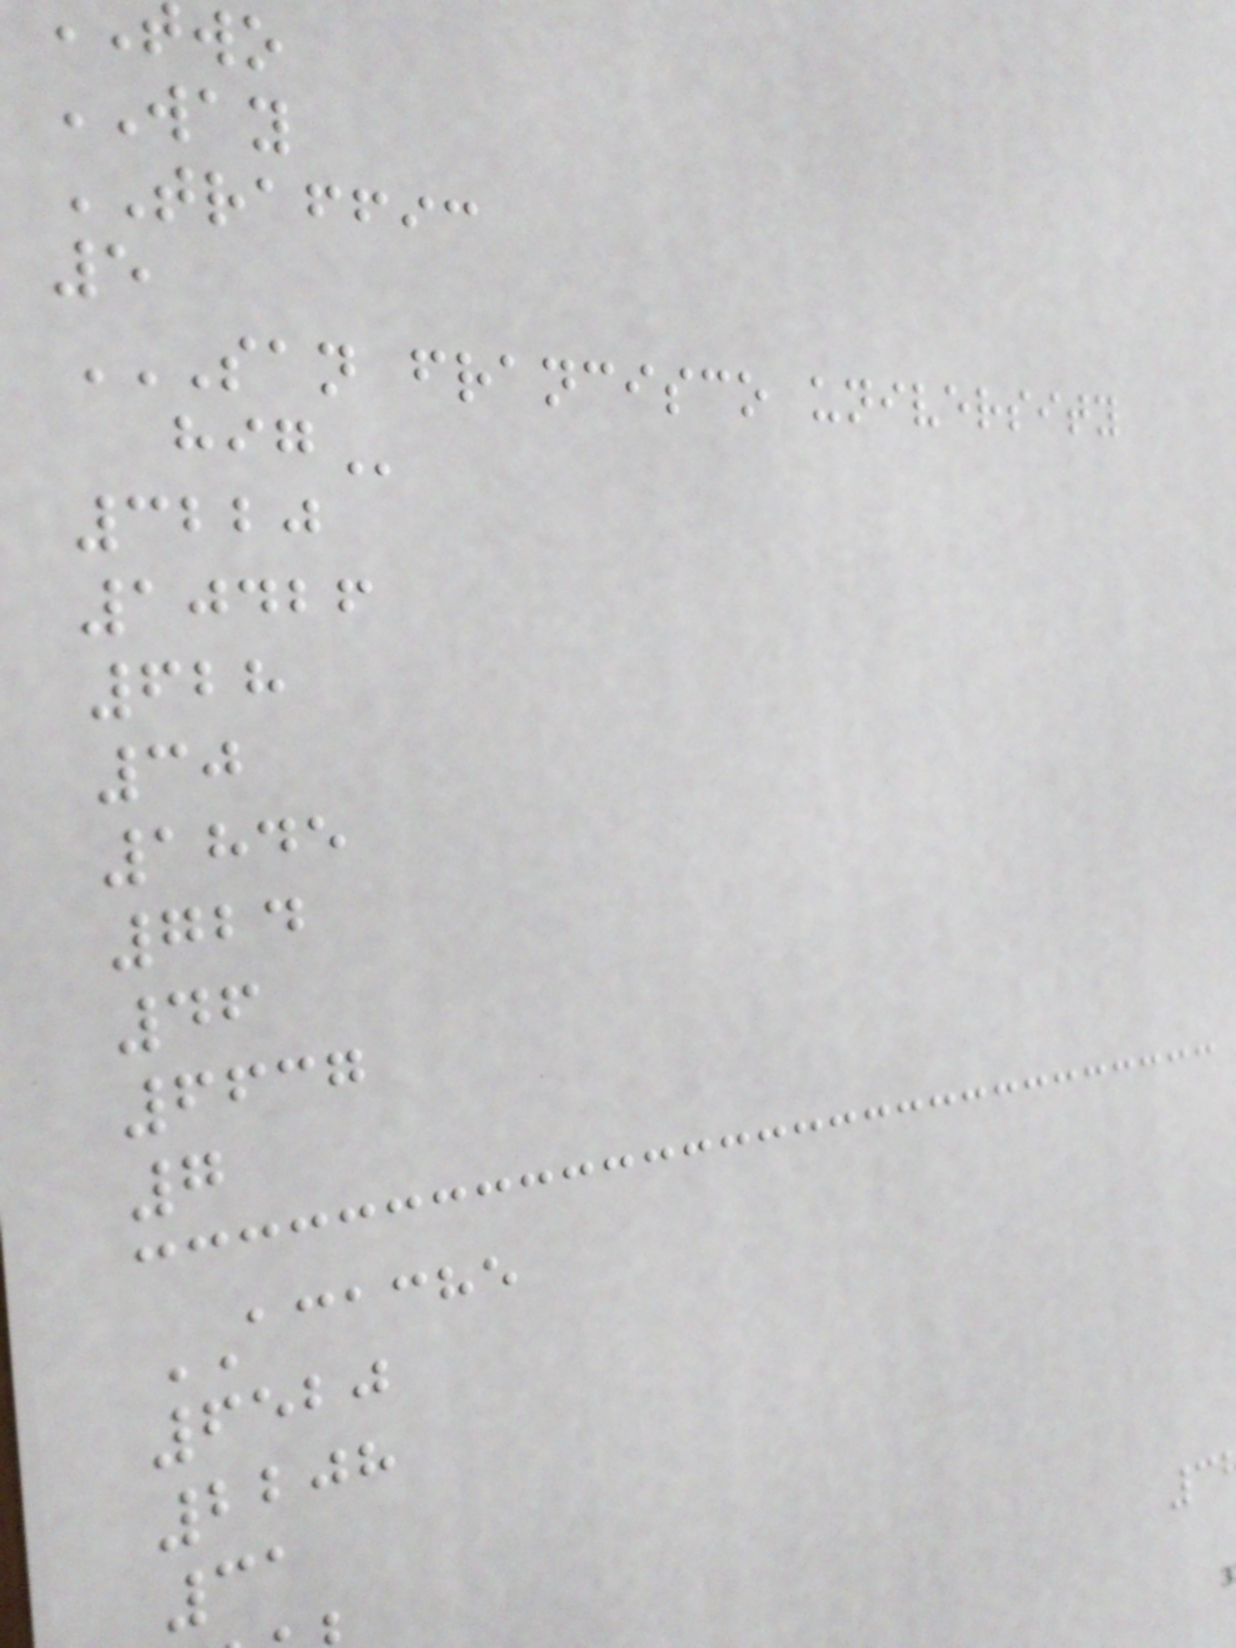WAY
TRAFFIC
5
SAN FRANCISCO UNIVERSITY
3220
10426
628
30
1845
724
46
6637
7
ACACHE
6520
2208
31
